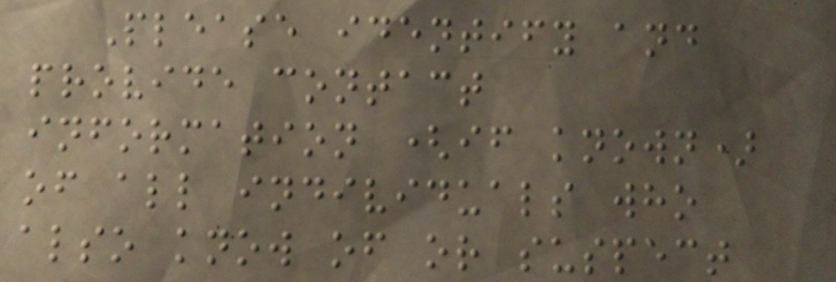Please identify and
provide contact
information (if known)
of all individuals who
also know of or suspect
